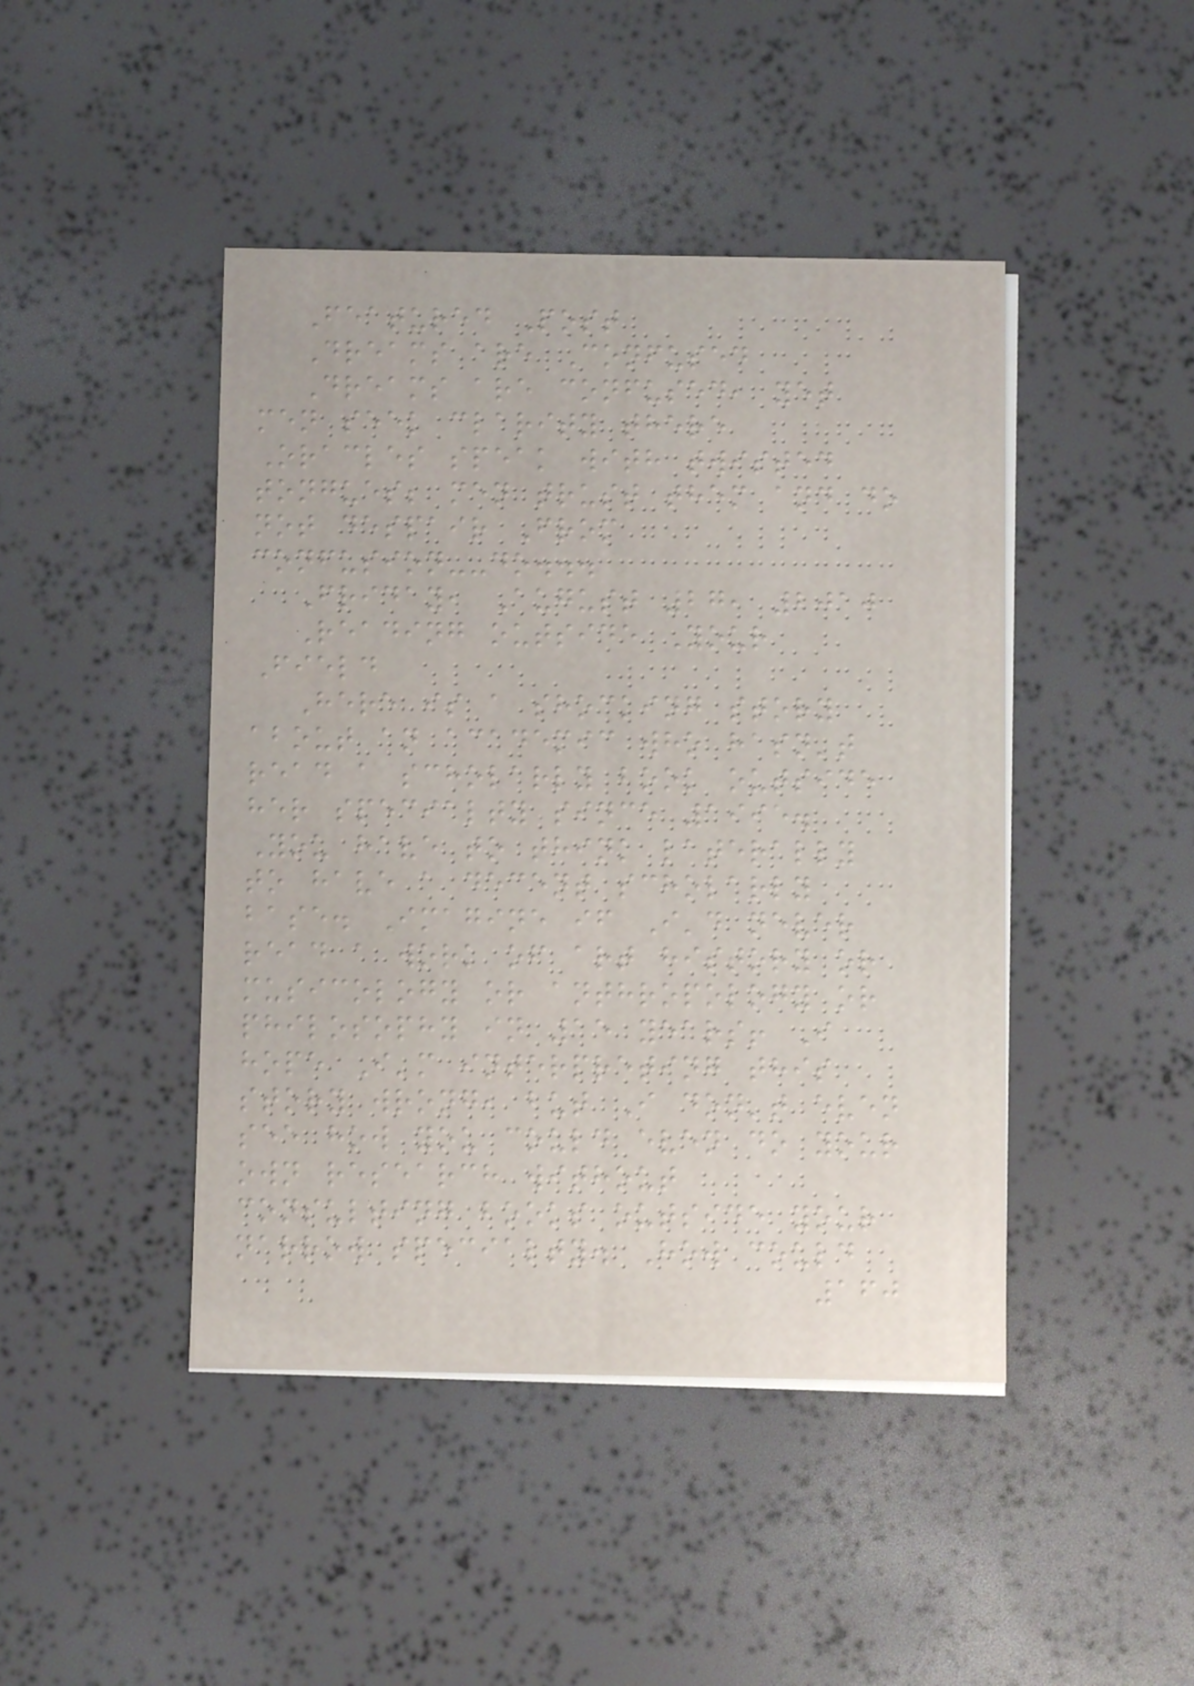Featured Post
Dreams are Confused
Dreams are confused, yet
men seek clarity there
Oracles speak with twisted
tongues; men trust them and do
not despair From
confusion--do...
Friday, August 27, 2010
Reading outside Your
Field
Here is a shocking story
about an academic who hasn't
read a scholarly book outside
her specialty since 1995.
You have to think laterally
to have a decent scholarly
base. Imagine if I'd never
read a work of art history or
musicology or anthropology or
philosophy in 15 years! I
hope I'm interpreting this
story wrong, but I don't even
see how you could even do your
own research without
consulting books outside your
narrow specialty. How could
160
